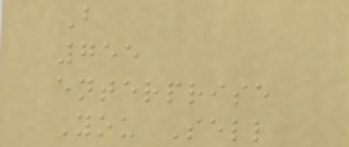B
755
enterprise
You Sell
